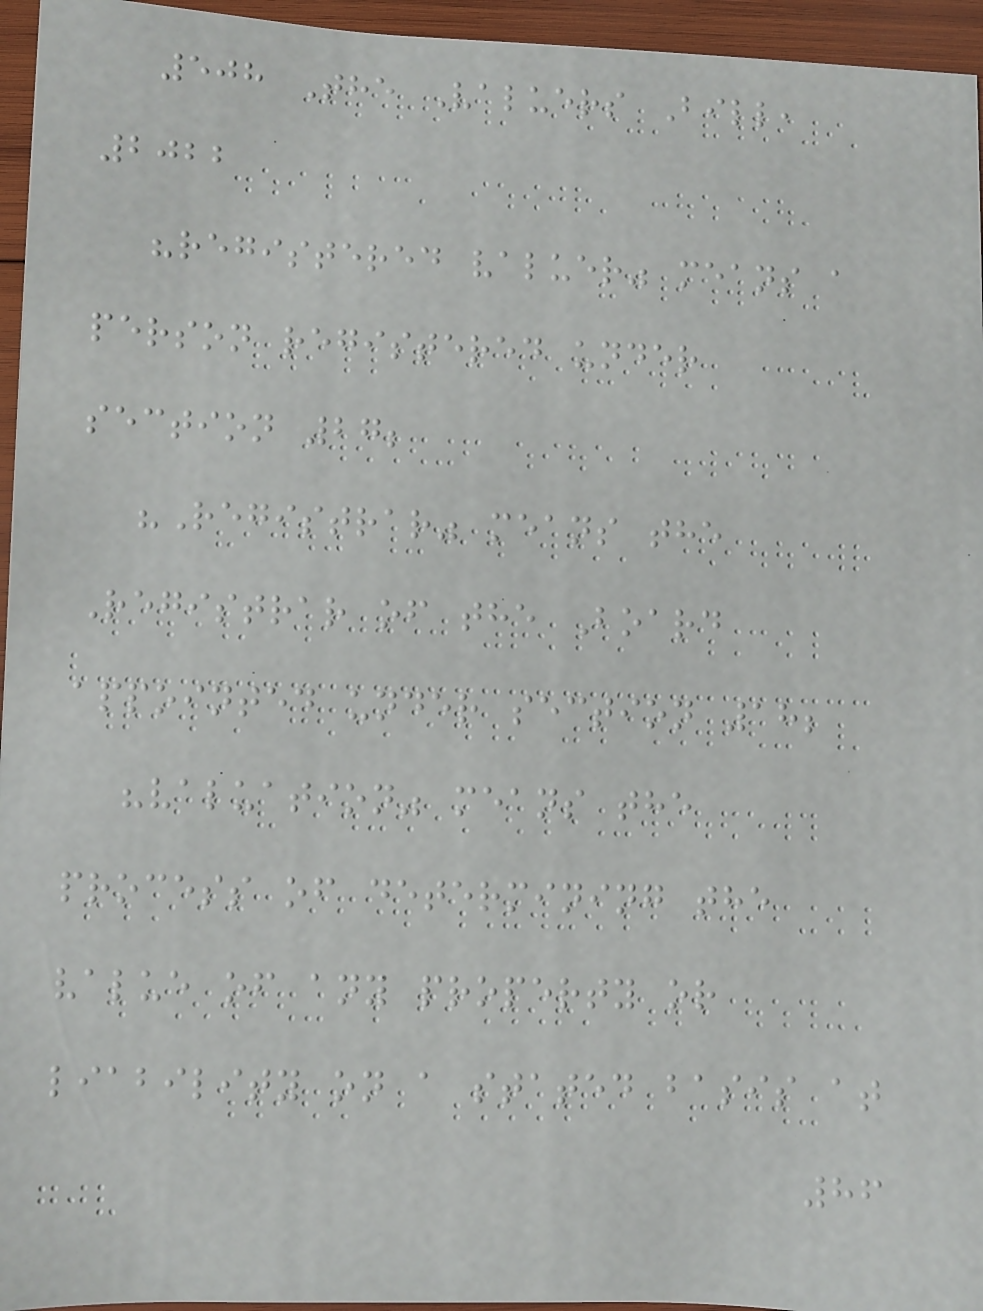508 The Valuers Bill,
2022
"registered valuer" means a
person registered under
section 27;
"Registrar" means the
Registrar of the Board
appointed under section 18;
"valuation" means the
process of determining the
value of any property or
liability on a stated basis at
86
